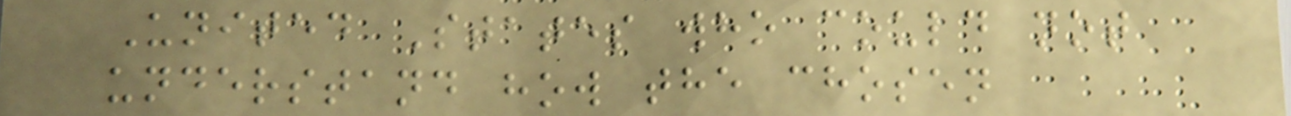United States who could not
understand how the chosen
